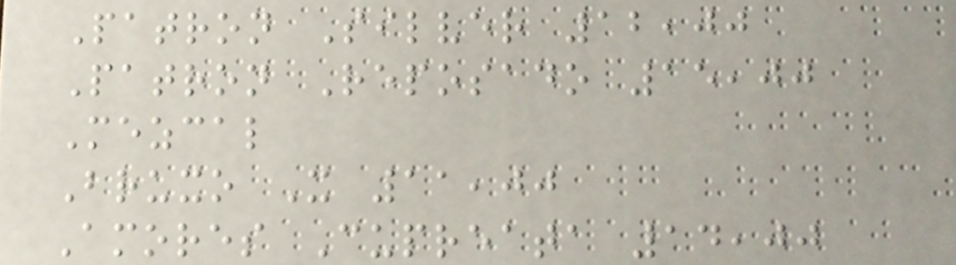Patron Silver 12,00
Patron Reposado 15,00
Mezcal
Bruxo X 11,00
Amores Cupreata 14,00
